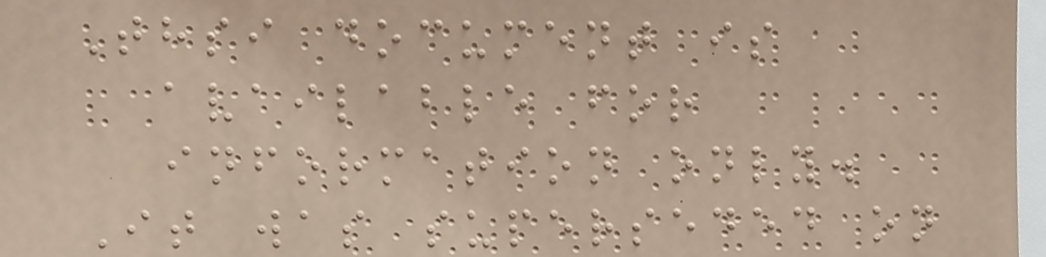Thsi document is
available for
information only.
It was superseded on
